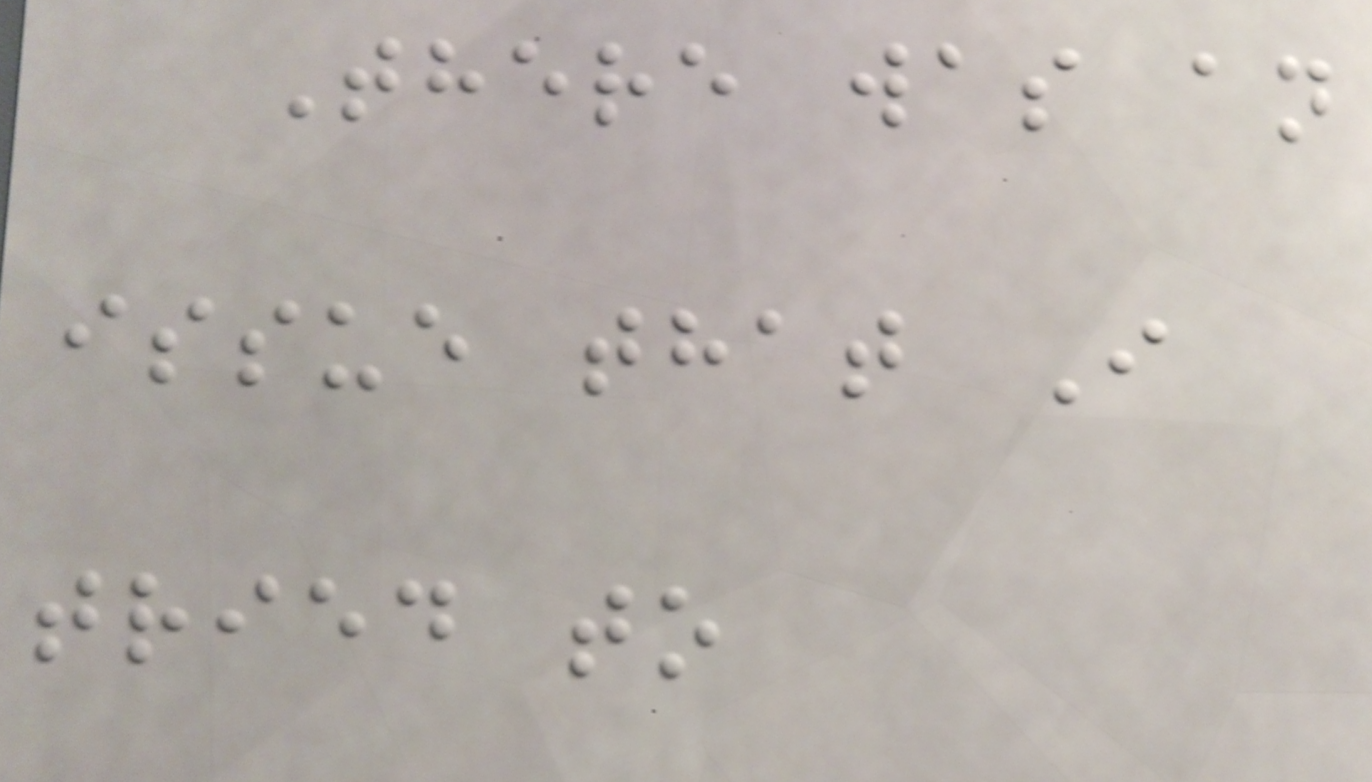There was an
issue that I
tried to
